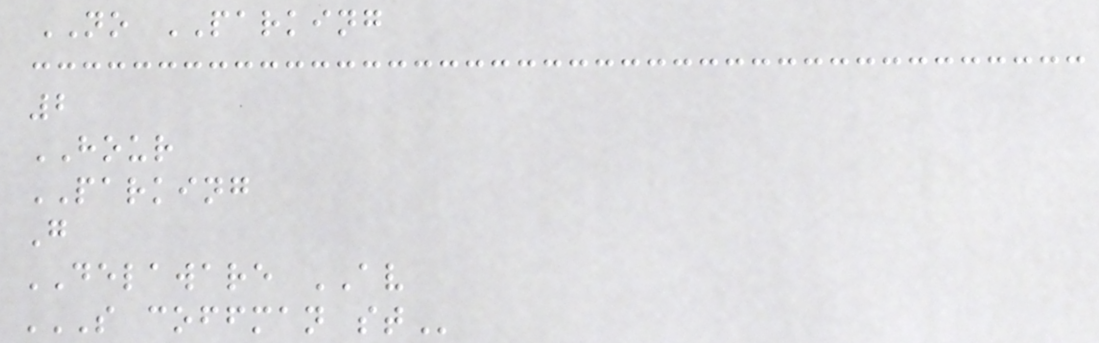NO PARKING
2
HOUR
PARKING
G
DELAWARE AV
S COFFMAN ST
